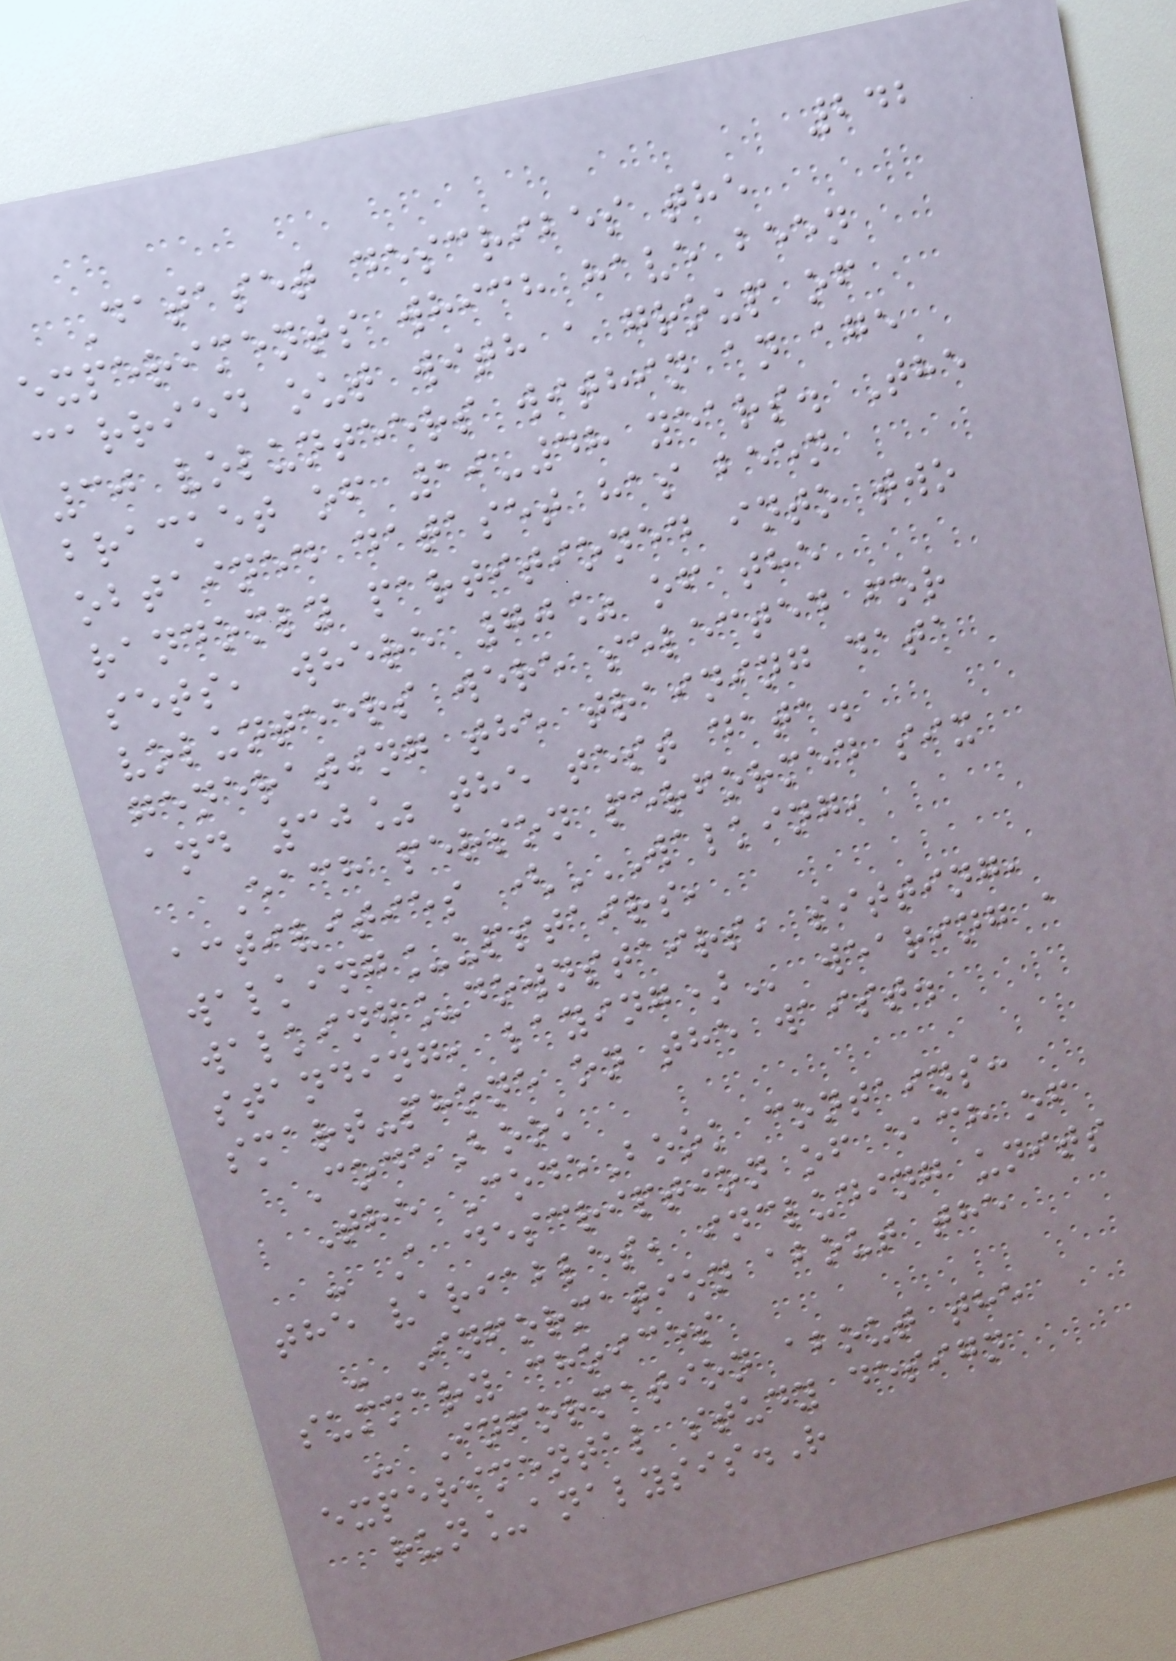242
Dataset describes the
experiments which have been
carried out with a group of
30 volunteers within an age
bracket of 19-48 years. The
obtained dataset has been
randomly partitioned into two
sets, where 70% of the
volunteers were selected for
generating the training data
and 30% the test data.
Each person performed six
activities (WALKING,
WALKING_UPSTAIRS,
WALKING_DOWNSTAIRS, SITTING,
STANDING, LAYING) wearing a
smart-phone on the waist.
CodeBook
The CodeBook contains:
- A description of each of
the variables, including units
- Information about the
summary choices
- Information about the
experimental study design
run_analysis.R
